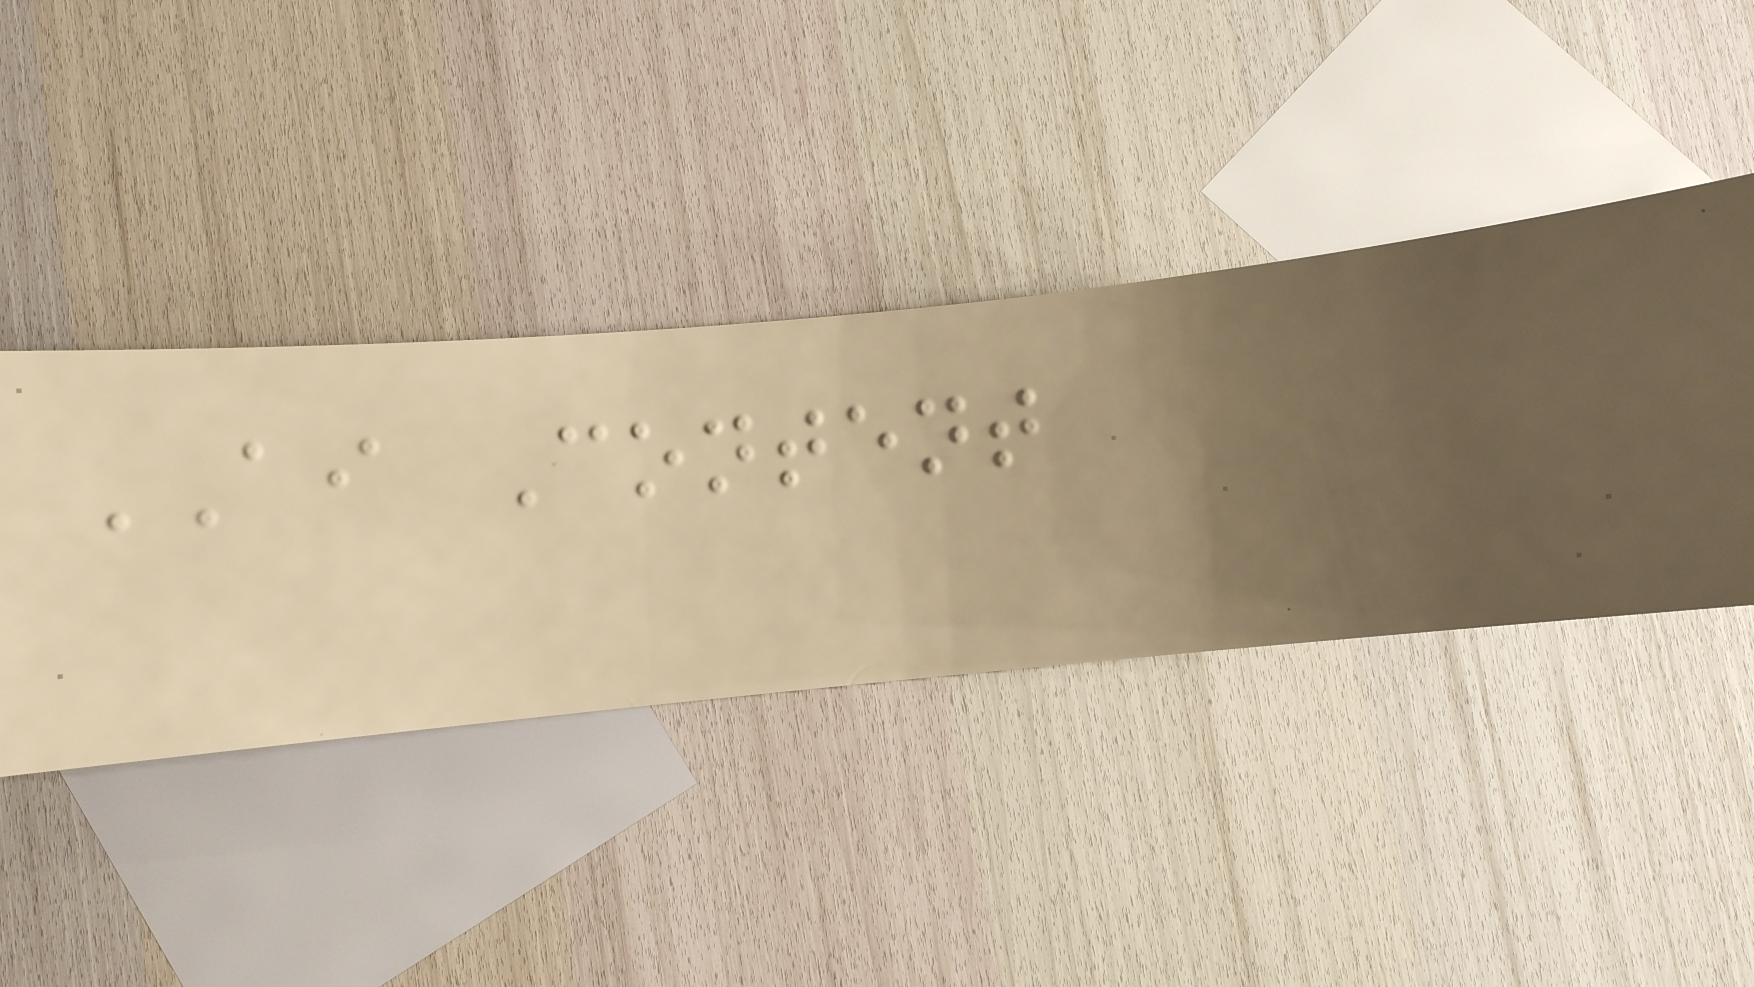AI Content
